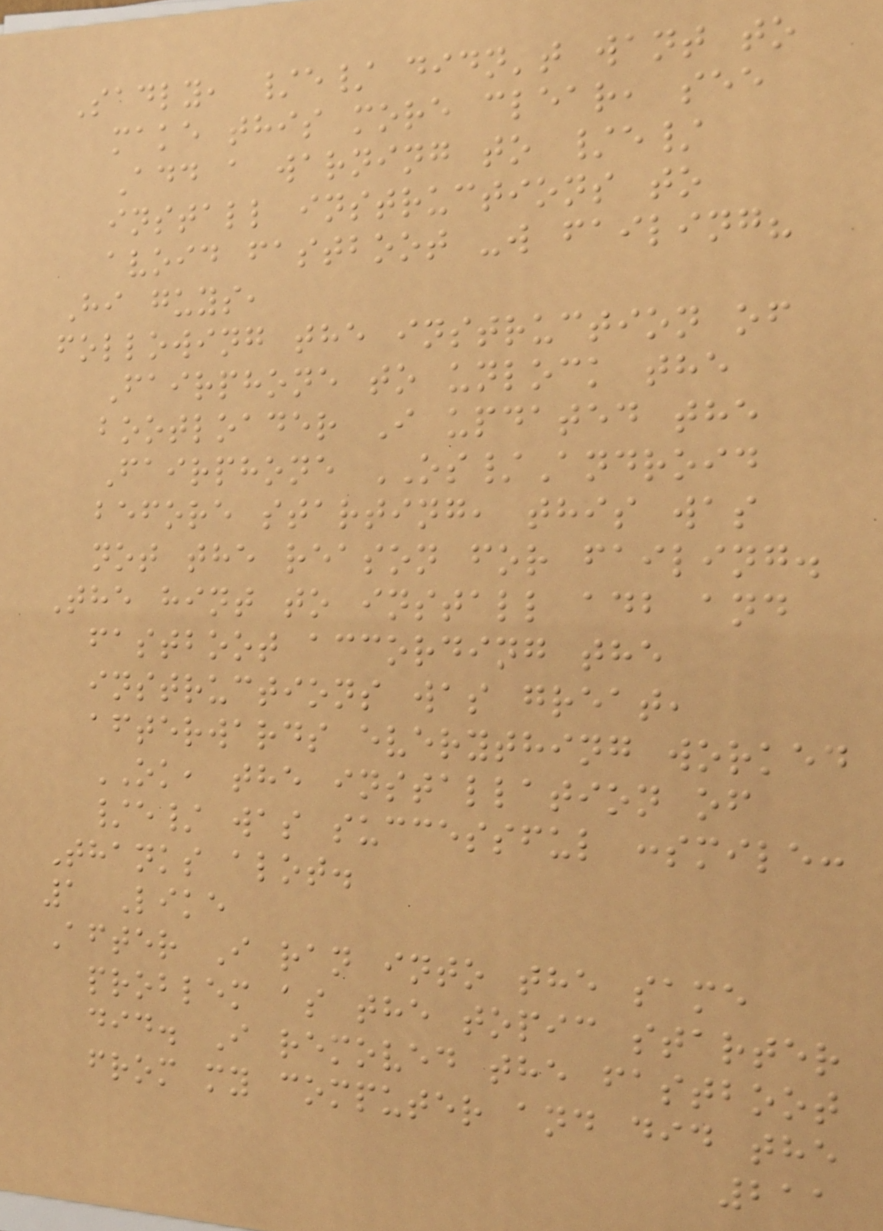Sadly, /e/ didn't want to
make this more clear, see
Add a warning to /e/
install instructions to
avoid fastboot -w failing?
Hi guys,
following the instruction of
Fairphone to unlock the
bootloader I updated the
Fairphone OS/Android
before starting, this was
not the reason for failing.
The hint to install adb and
fastboot according the
instructions was great,
afterwards everything worked
OK, the installation of
/e/ was successful :smile:
Thanks alot.
1 Like
After I ran into the same
problem as the topic starter
did. I removed the fastboot
from my computer and did the
211
